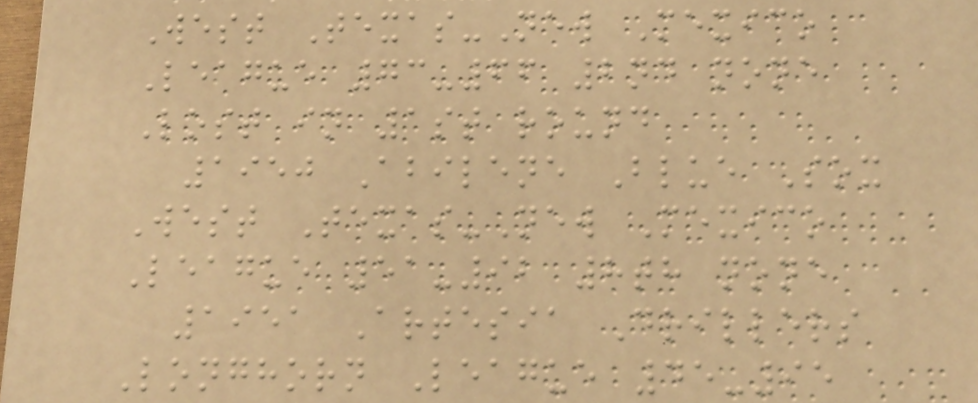West Texas-New Mexico
League 73-66 2nd none
Lost in 1st round
1950 Abilene Blue Sox
West Texas-New Mexico
League 51-92 8th none
1951 Artesia Drillers
Longhorn League 45-95
